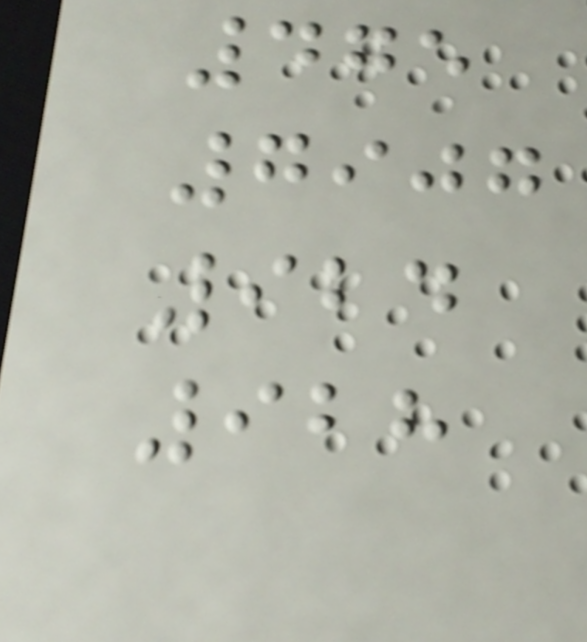475
7907
924
928
